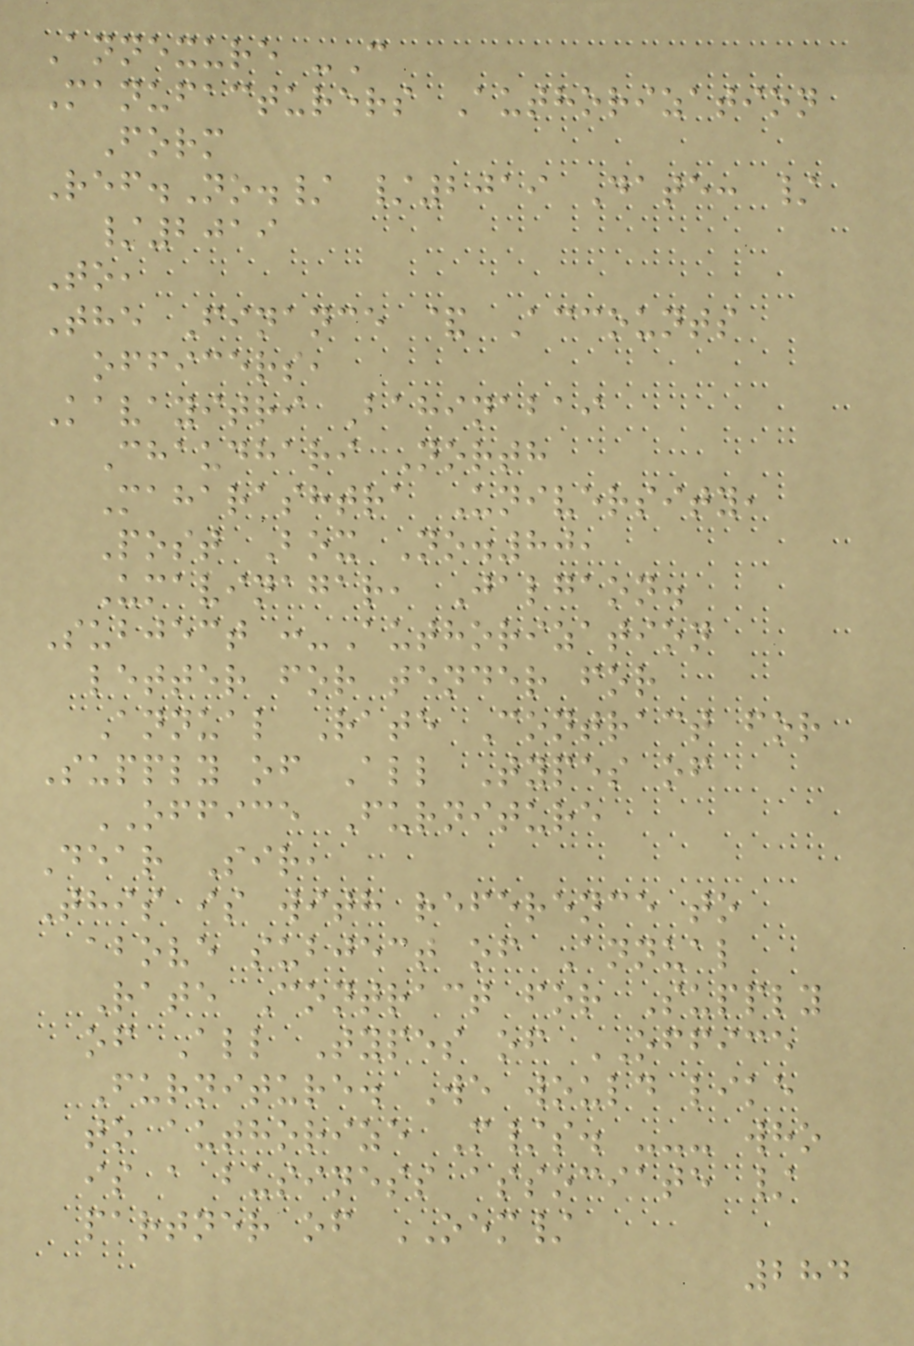Annexure -C
Manufacturers Authorization
Form
Ref.No./ /2019 Date: /
/2019
To,
The Finance & Accounts
officers,
Kavayitri Bahinabai
Chaudhari North
Maharashtra University,
Post Box No.80,
Umavinagar, Jalgaon.
Subject :-Authorization
letter for tender for
Annual Rate Contract for
Supply of All Types of
OFFICE Furniture
Dear Sir,
This is with reference to
above subject of Annual
Rate Contract for Supply
of All Types of OFFICE
Furniture. We would like
to authorize M/s. --- who
is a business associate /
partner of OEM/
284
